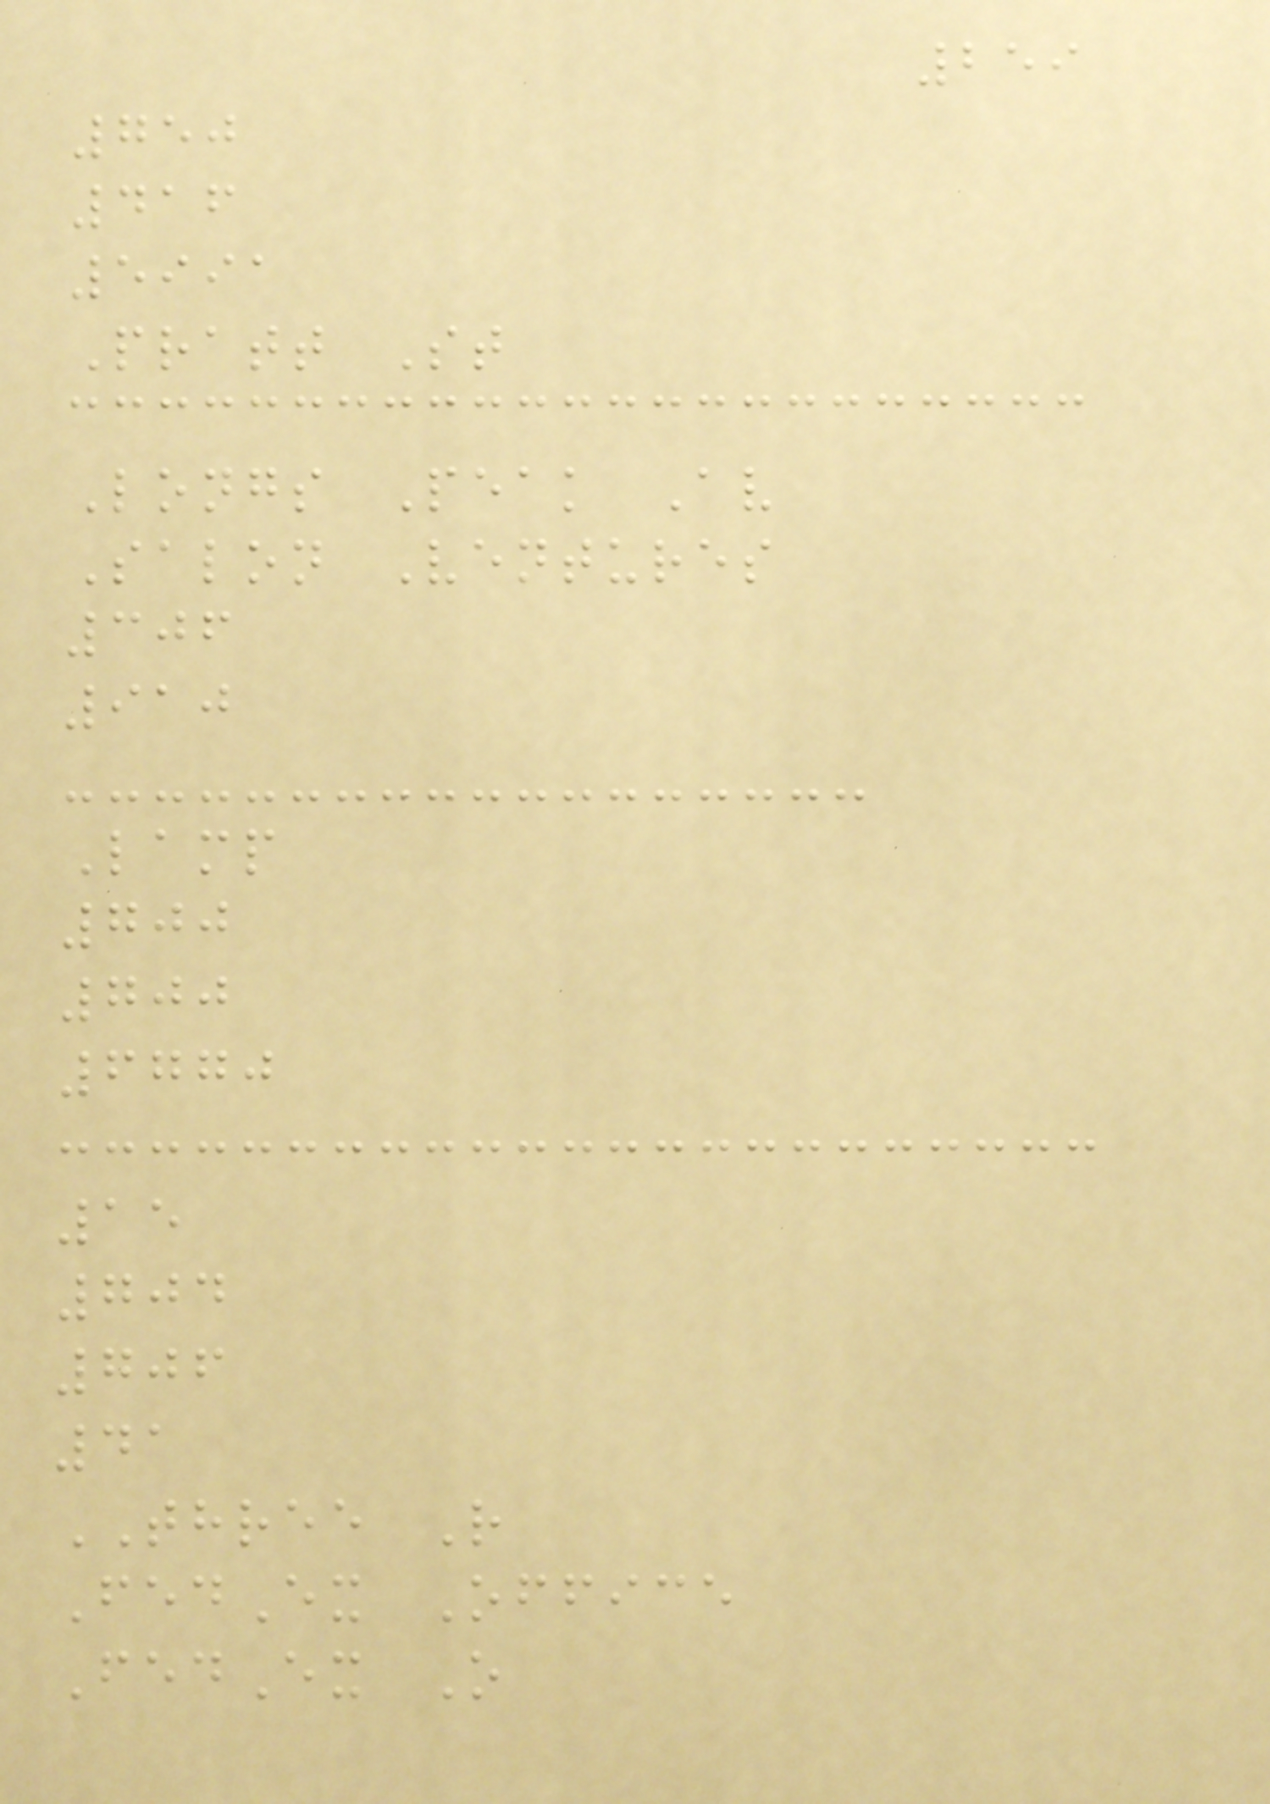259
750
416
5991
Pratt St
Longs Peak Av
Salon Ventures
306
910
Lamp
700
700
6770
15
704
706
41
THREE R
FedEx Office
FedEx O
